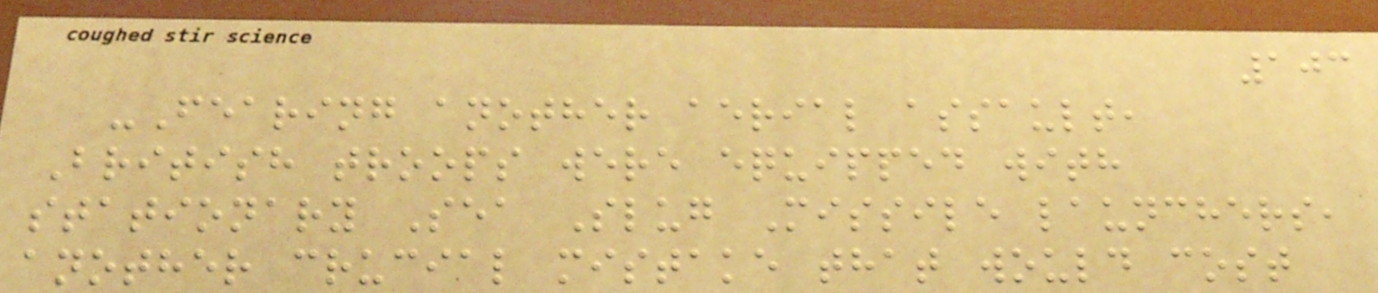103
-Fearing another aerial assault,
British troops were equipped with
stationary Sea Slug Missile launchers,
another crucial mistake that would cost
